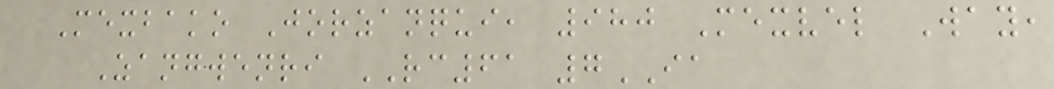Mexbako Jorzanqui, 980 Mexvel Way,
Zangwenri RC61 7IA
